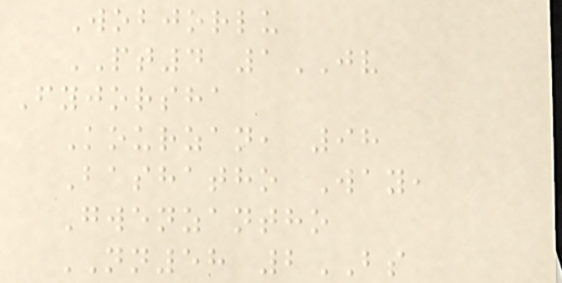Wobjorlu
PT4 1JV
Fyjorsha
Kourzan, 98
Bashatho Way,
Gwenzantho
NN58 2BS
